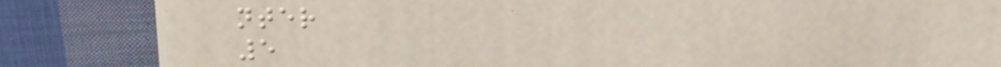nter
5
